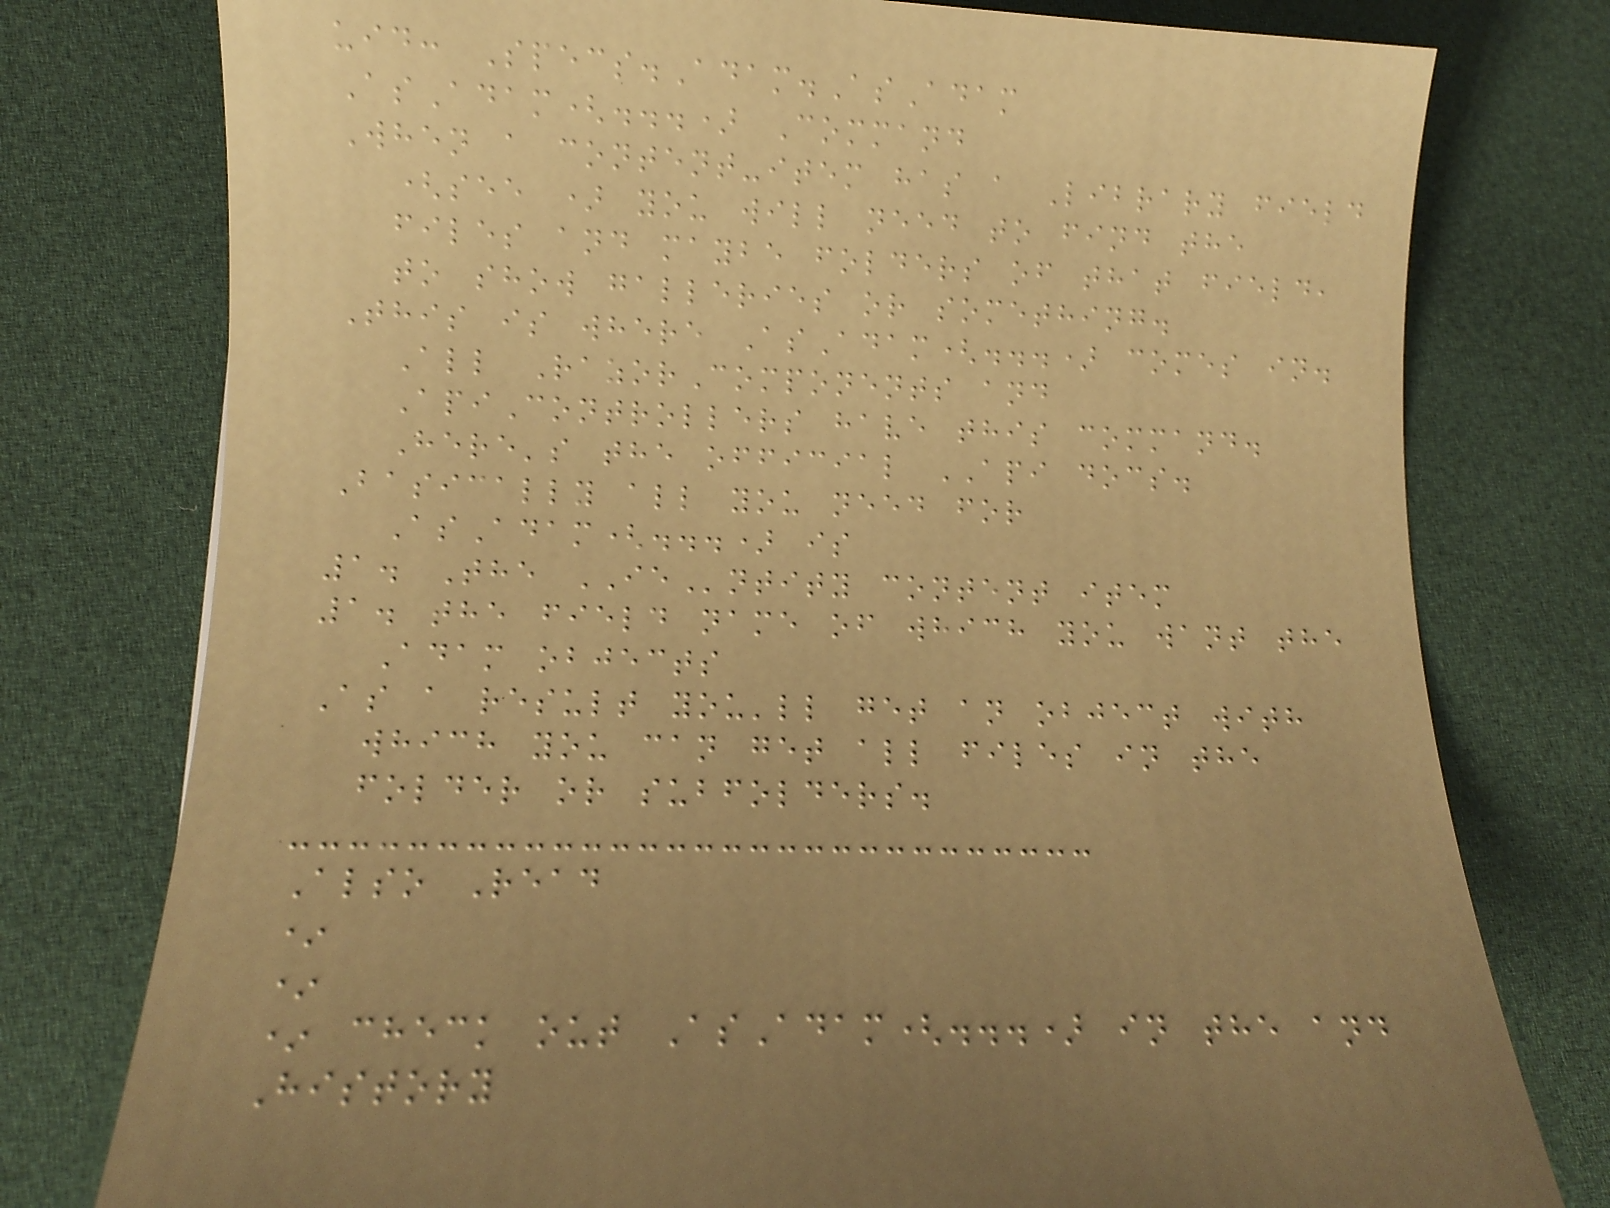uid: Specs.Adam.AsAdam
AsAdam(...) Command
When a content-item has a Library field
(see ) you will need to find the
files and maybe folders of that field,
to show galleries or something.
This is where AsAdam(...) comes in.
All RazorComponents and
ApiControllers have this command.
Here's the official API docs.
Basically all you need for
AsAdam(...) is
1. The IEntity content item
1. the field name of which you want the
Adam objects
As a result you'll get an object with
which you can get all files in the
folder or subfolders.
Also Read
*
*
* check out AsAdam(...) in the and
History
